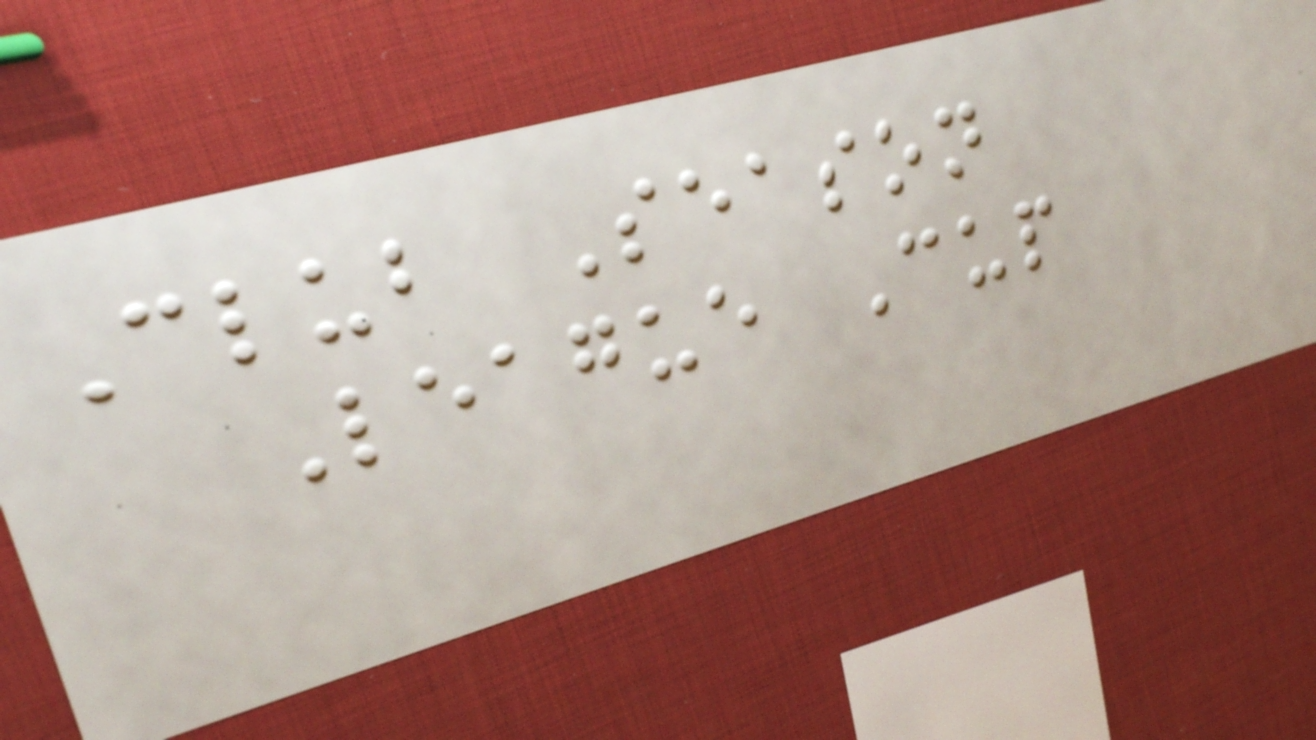Club Season
League Cup
